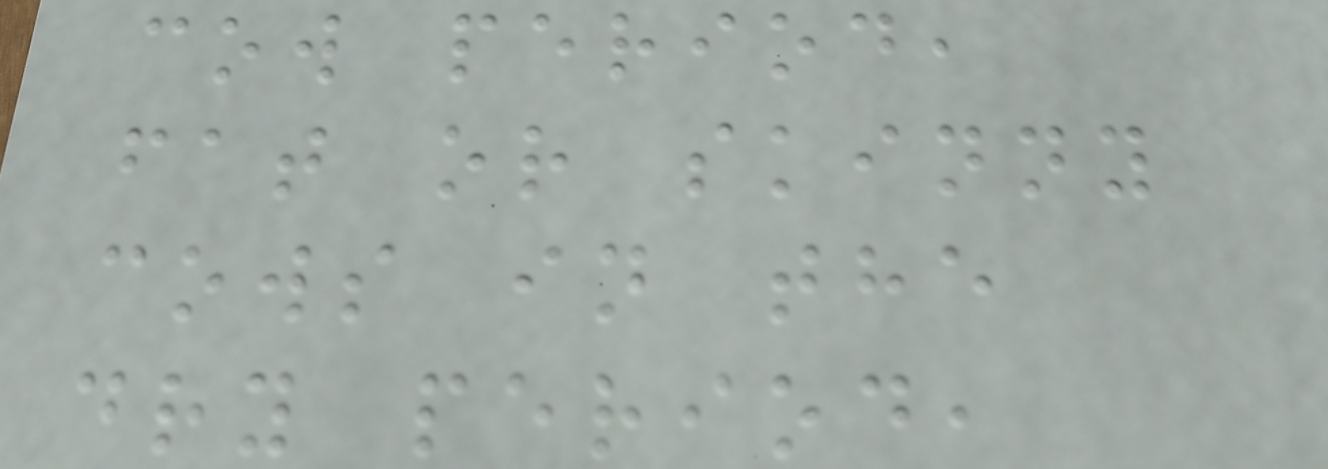cow period,
fat or skinny
cows in the
dry period,
